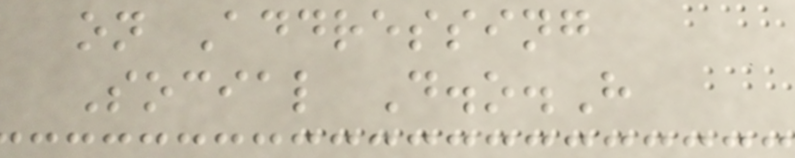on Addressing
Social D.o.H
